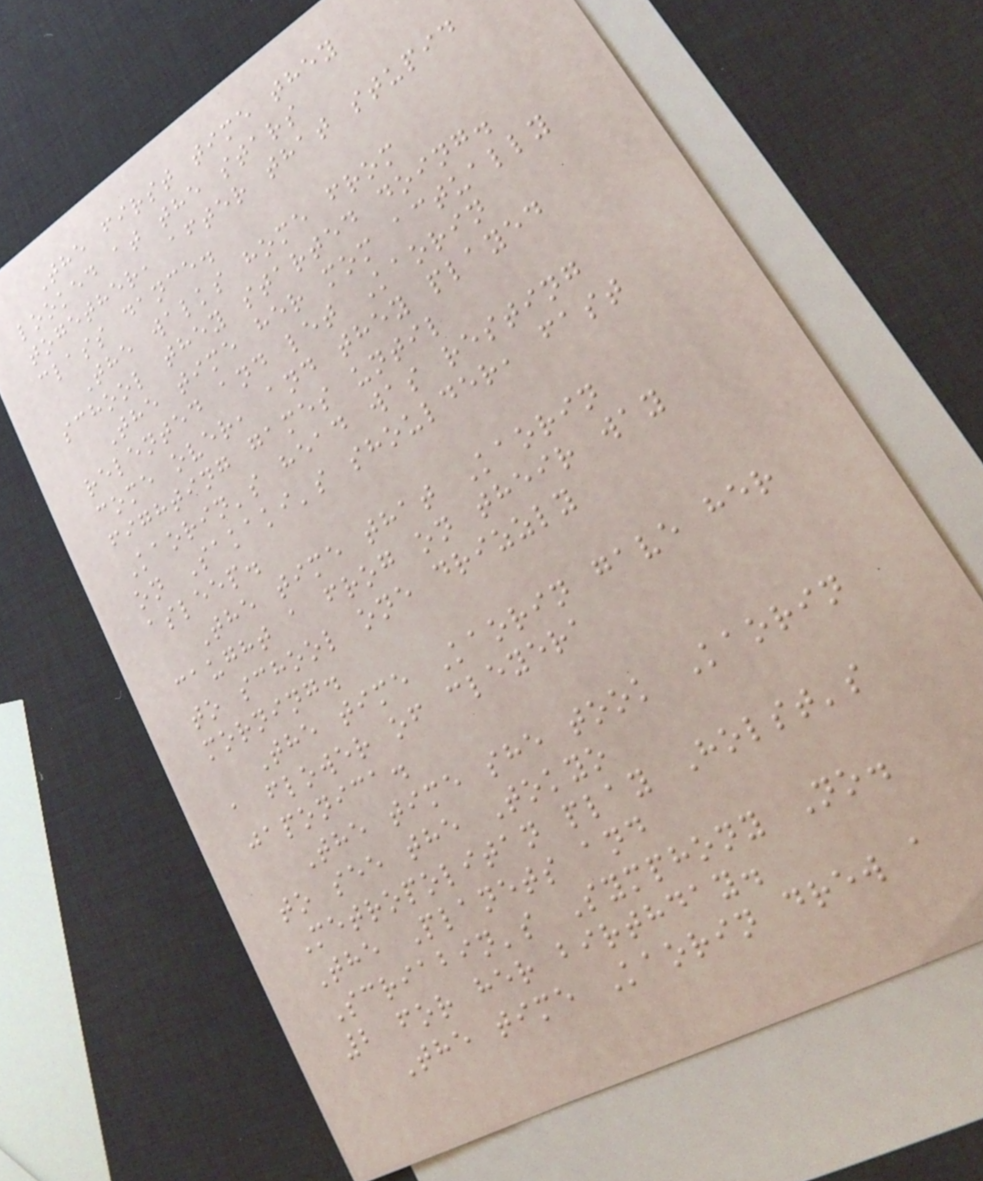The first time they
looked at the stars
together, after that stupid
class dance.
The walks home from
school they started doing.
The time her mom actually
relented and let Kaorin
come over, and they played
fighting games until
Kaorin's head was resting
on Sakaki's shoulder, fast
asleep.
The time that Kaorin
caught a frog on their way
to school one drizzly
morning.
The time Kaorin gave her
a flower of cleyera
japonica.
The time she took Kaorin
to see the Tokyo
Metropolitan play Holst's
The Planets and
Scriabin's Symphony No.
2 for her birthday.
The time Kaorin drew a
